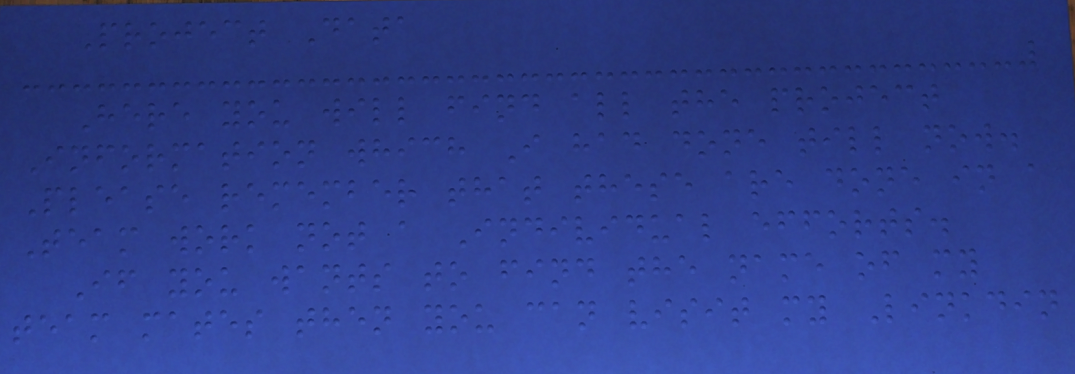Project Data
Here you will find all the project
Information which I had done till now.
Please remember that these are done in a
Team work not a Individual efforts.
If you wants to find the name of my
team mates then you can visit my Linkdin
